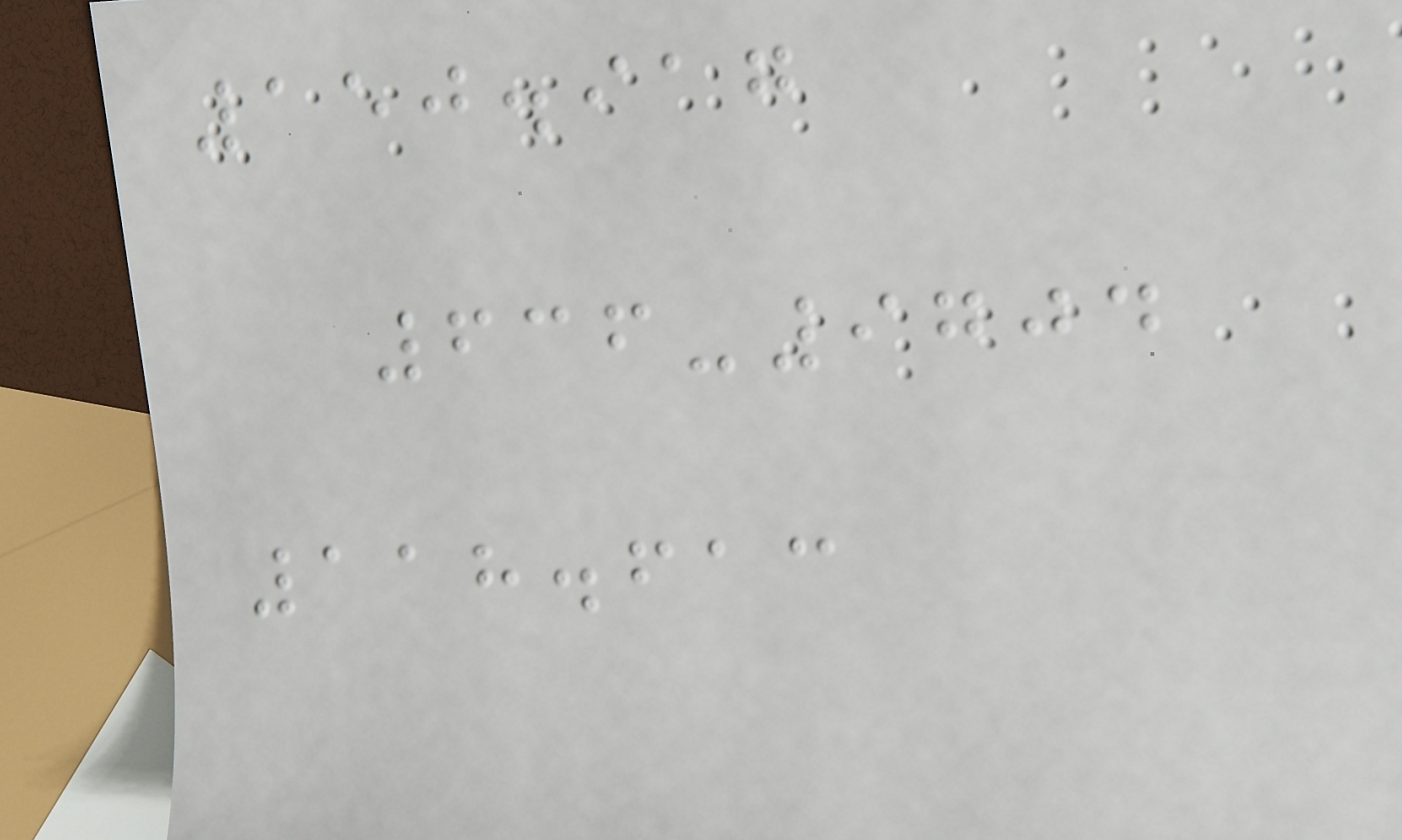150.917
636-9704
118.613
